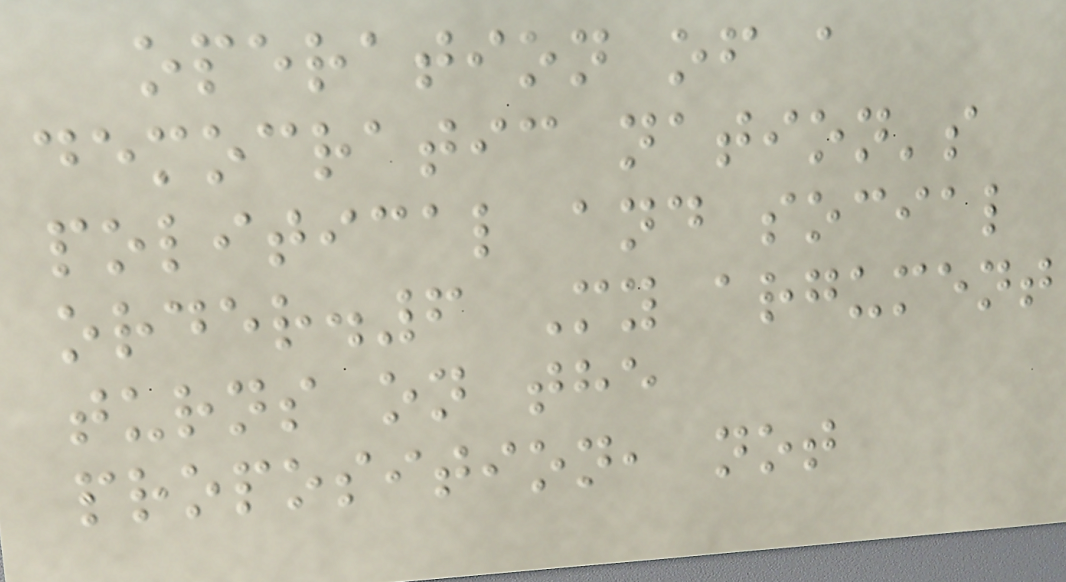operation of a
democratic nation's
political and social
order.6 My argument
turns on the
proposition, not
